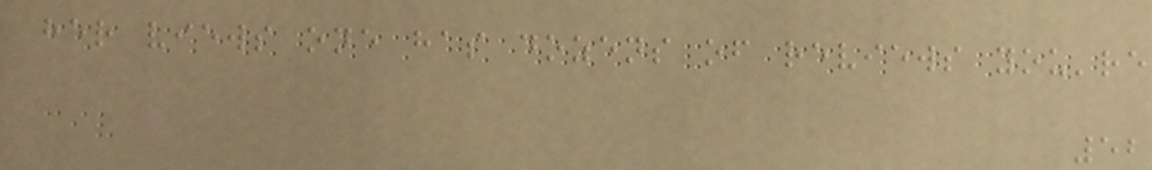her views one has dozens of reviews you're
52
